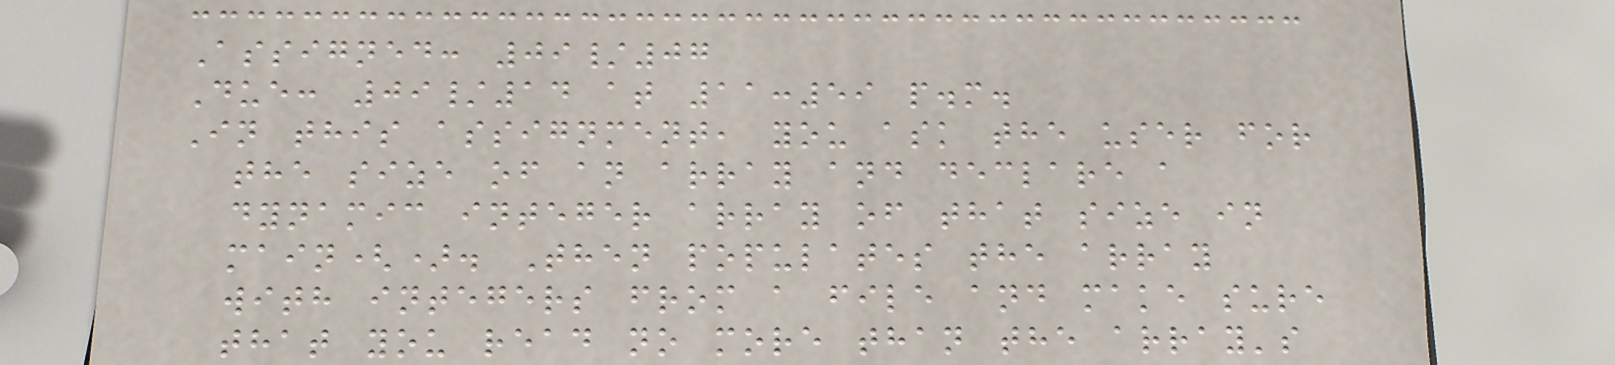Assigned: 09/07
Due: 09/14 at 11:59 p.m.
In this assignment, you ask the user for
the size of an array and declare a
dynamic integer array of that size in
main(). Then populates the array
with integers from a file and make sure
that you read no more than the array's
